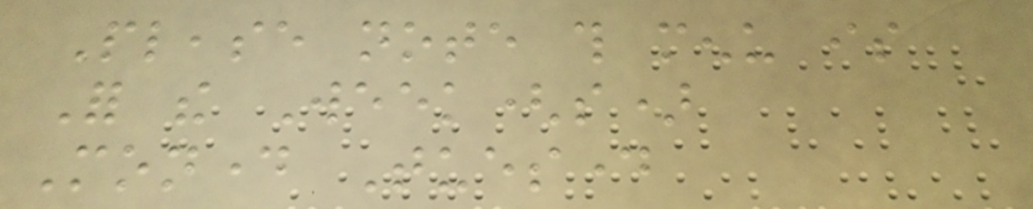Please note this menu is
For the Week(s)
Monday Tuesday
